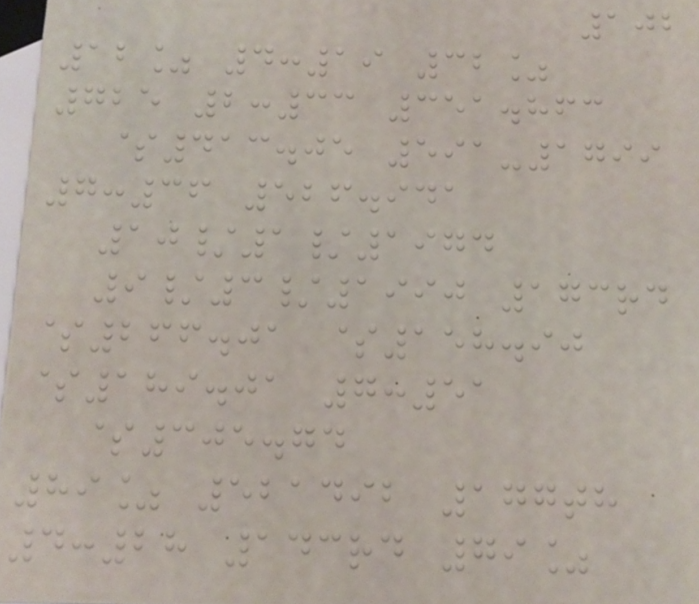102
12% 4:19 32%
725 2:33 351.863
$413.05 591-1799
7:36 526.941
10/1/1974
9/3/1990 173rd
$266.01 $158.90
$189.01 7:51
$305.74
89% 521492 177th
4:28 143rd 79%
